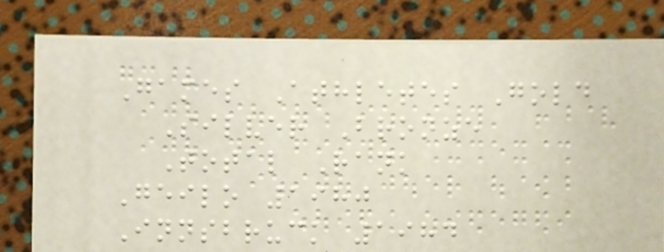Games Athletes Gold
Silver Bronze
Total Rank
Geilo 1980
Innsbruck 1984
